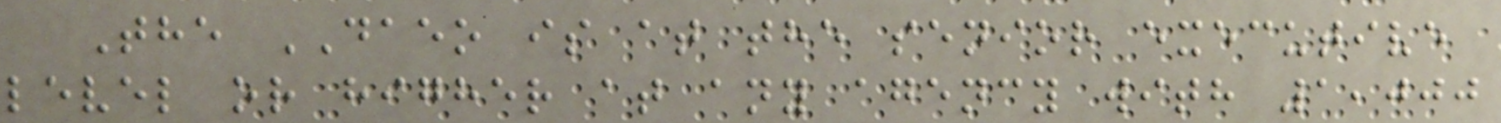The DAEO is at the senior executive
level or higher at any agency with 1,000
